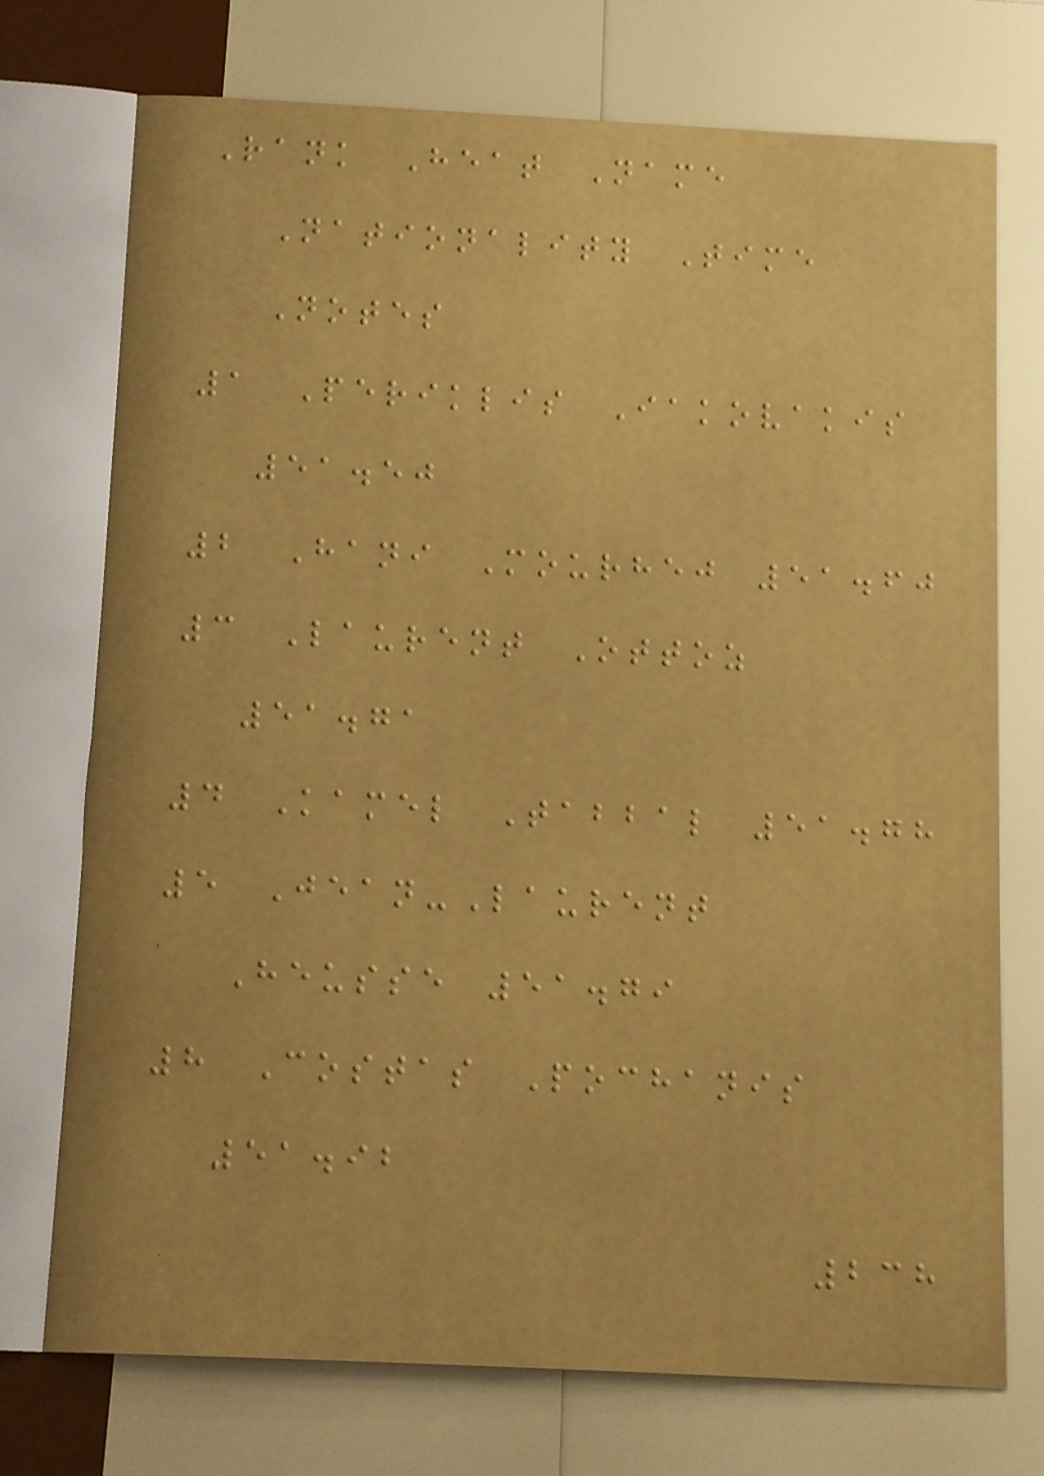Rank Heat Name
Nationality Time
Notes
1 Periklis Iakovakis
51.50
2 Hani Mourhej 51.60
3 Laurent Ottoz
51.71
4 Kamel Tabbal 51.78
5 Jean-Laurent
Heusse 51.79
8 Costas Pochanis
51.92
238
